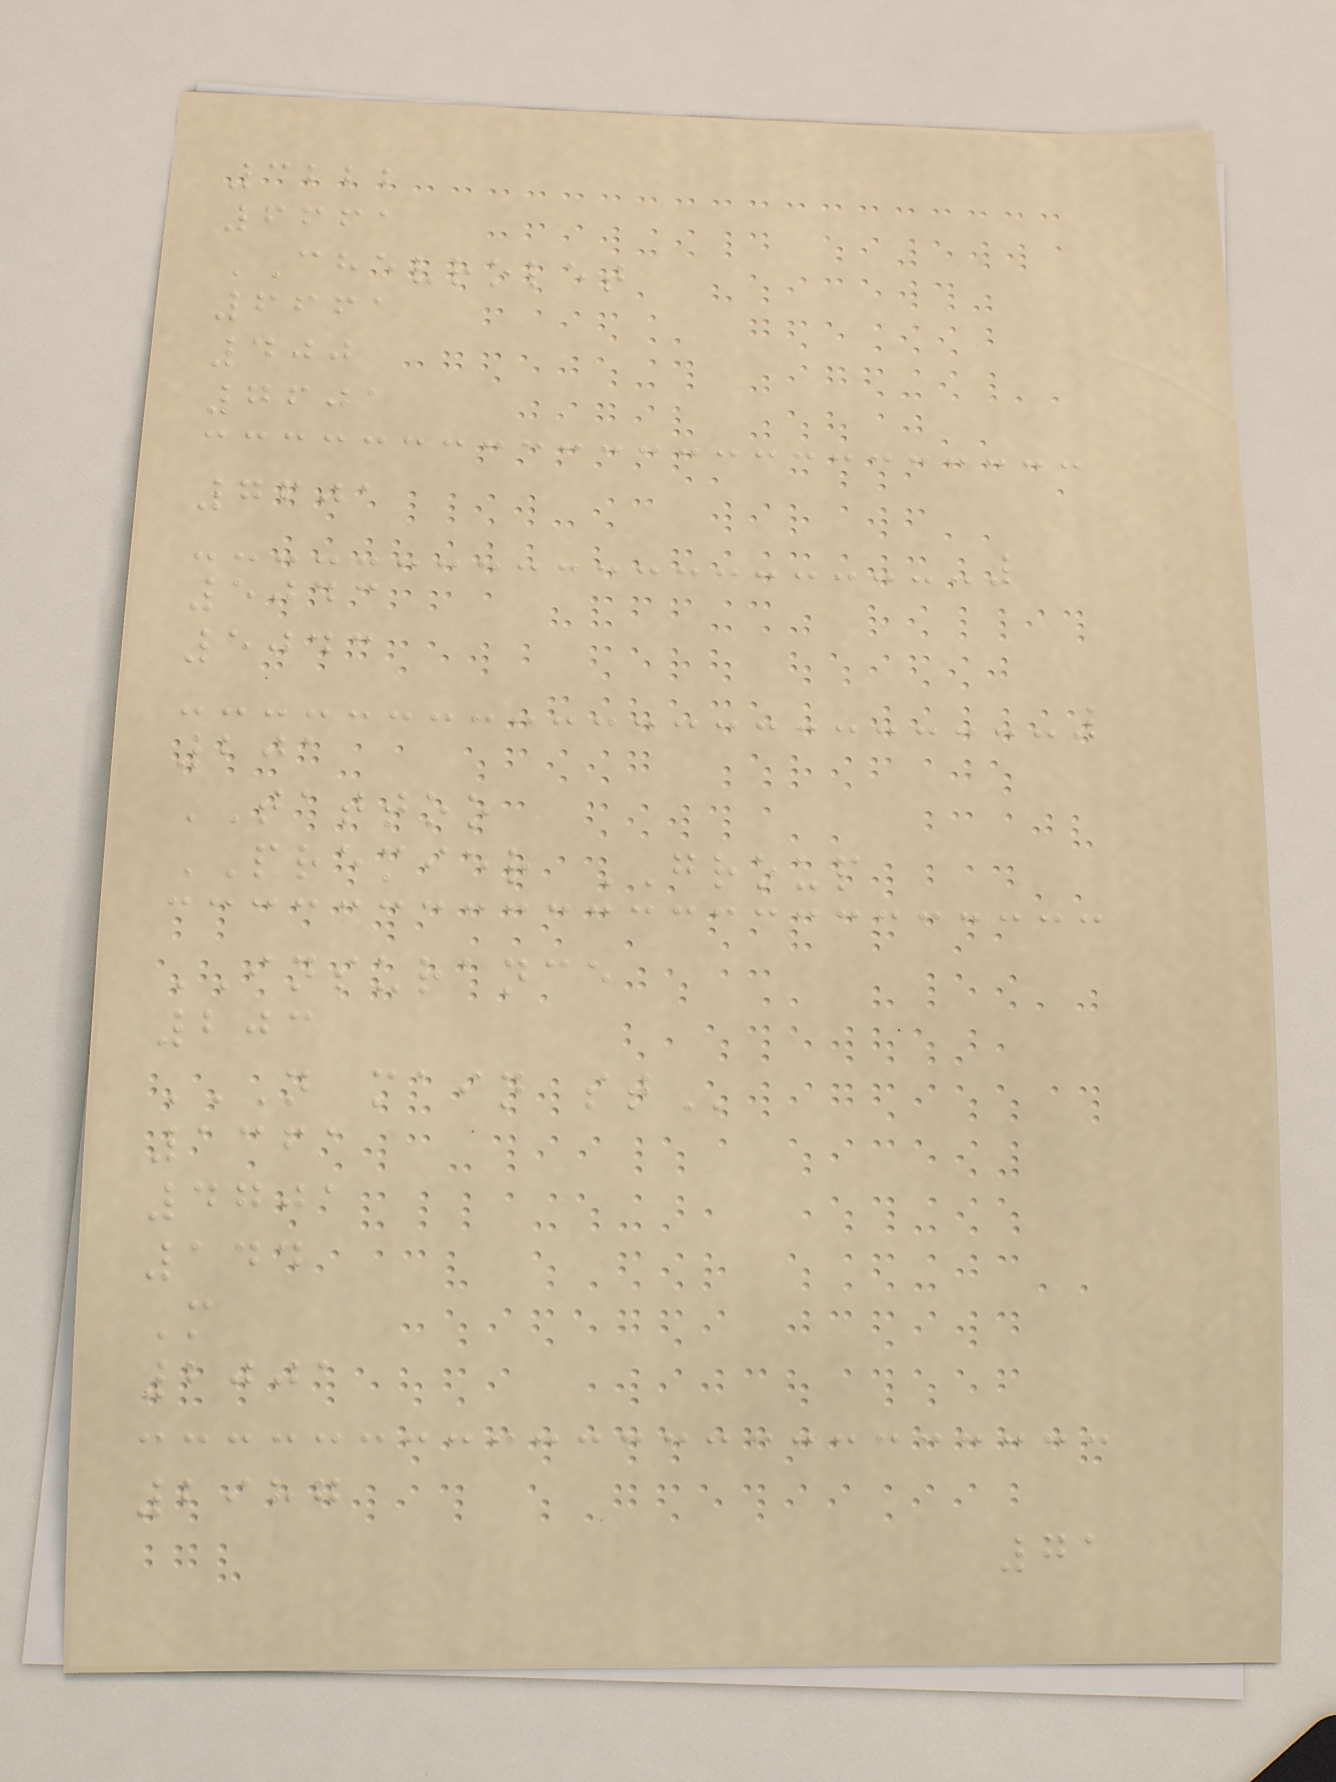3222
6661
CHEVROLET
6661
400
7601
7601
5043
5043
201
TATTOO
PREMIER GROUP
INSURANCE
203
N MAIN ST
1361
4701
144
M
2001
2987
71
